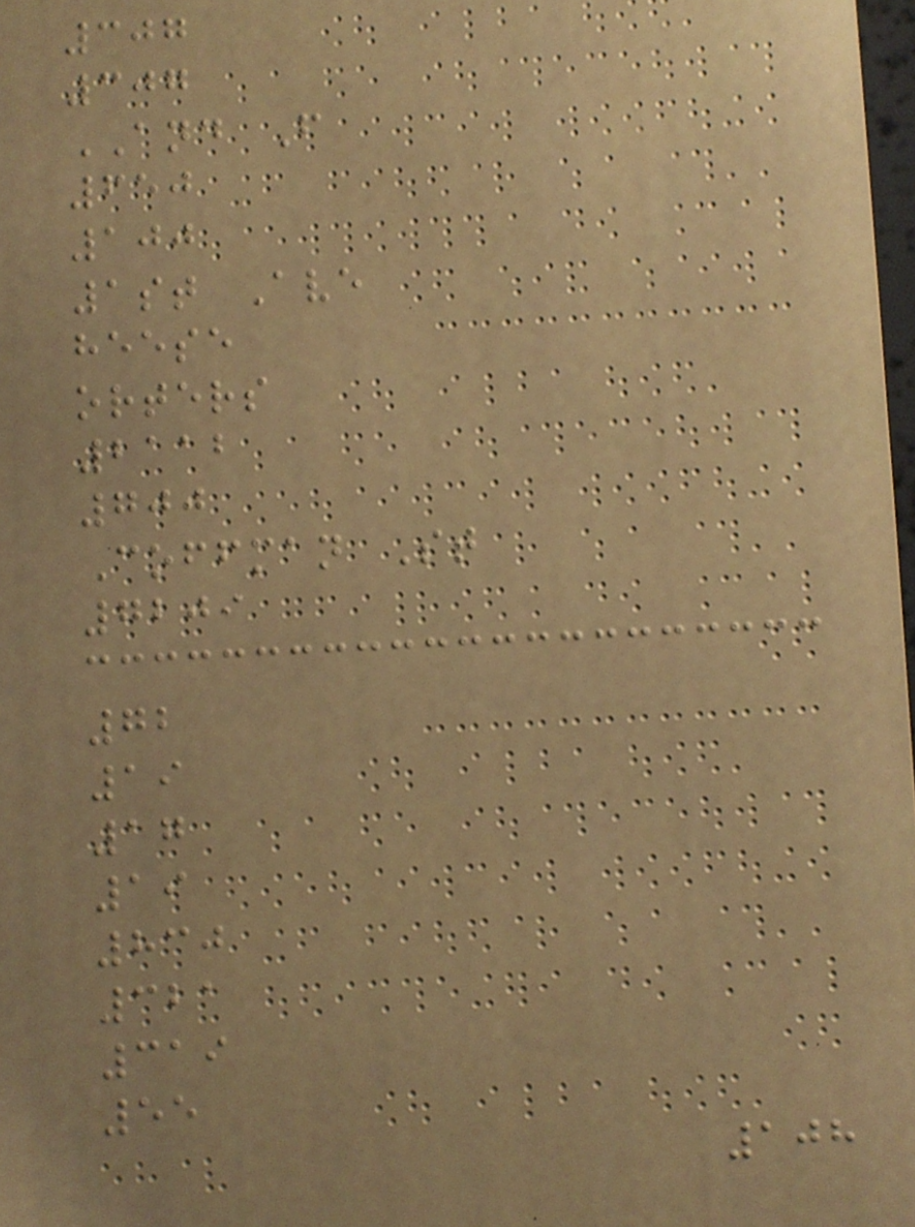307
307
AND F
650
100
1st Ave
heese
orters
2112
700
Coffman St
7209
72
19
17
19
830
321
319
55
108
